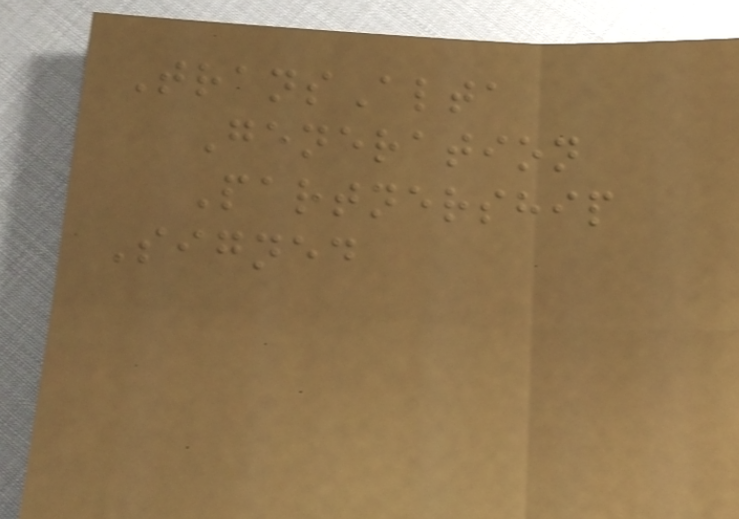TransAlta
Generation
Partnership
Signed
